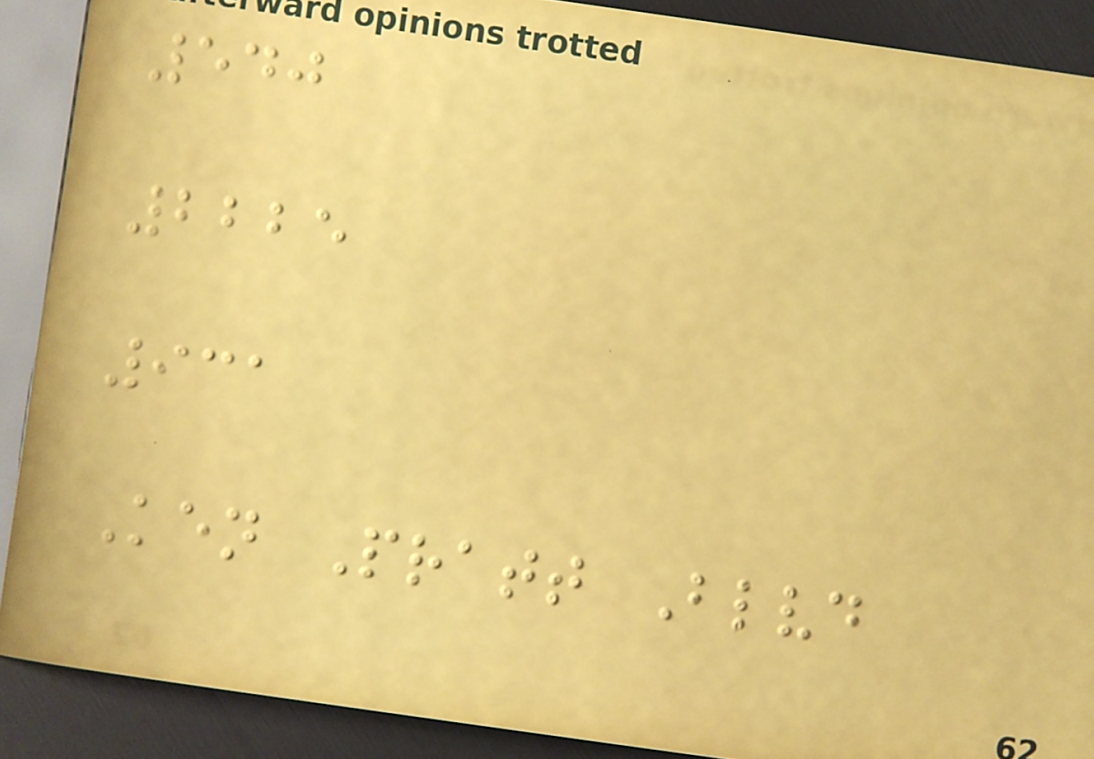540
2225
931
Ken Pratt Blvd
